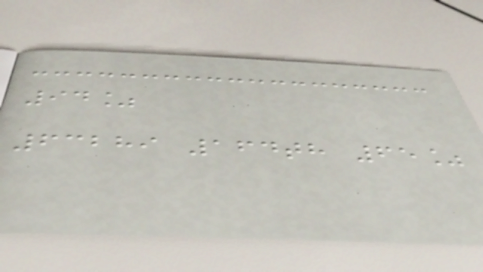94%
63289 164th 65%
